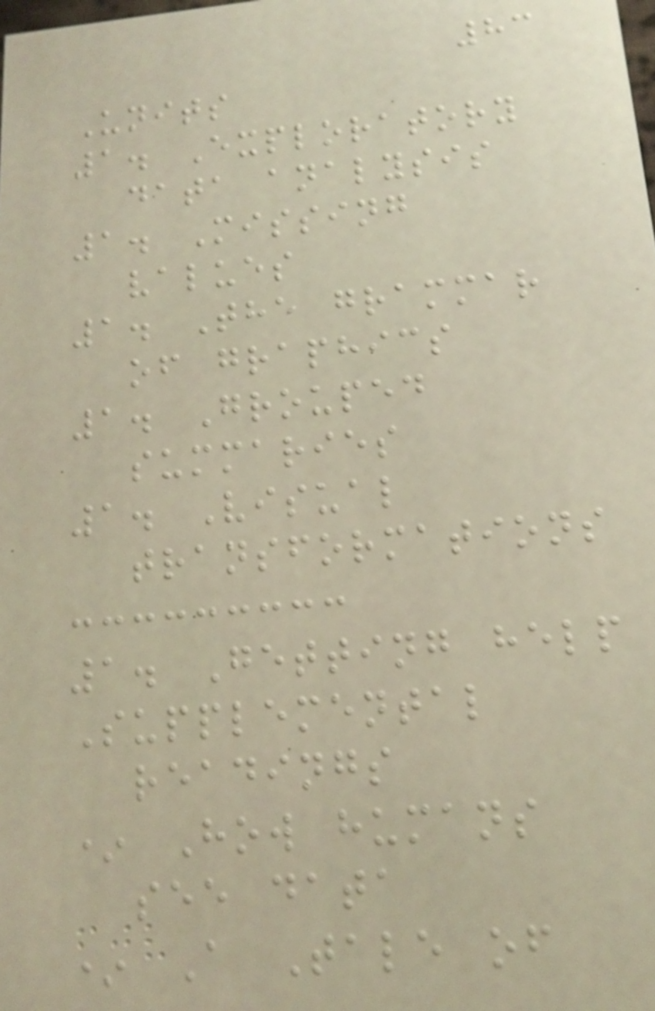83
Units
1. Exploratory
data analysis
1. Missing
values
1. The grammar
of graphics
1. Grouped
summaries
1. Visual
transformations
1. Getting help
Supplemental
readings
* How humans
see data
* A Tale of
